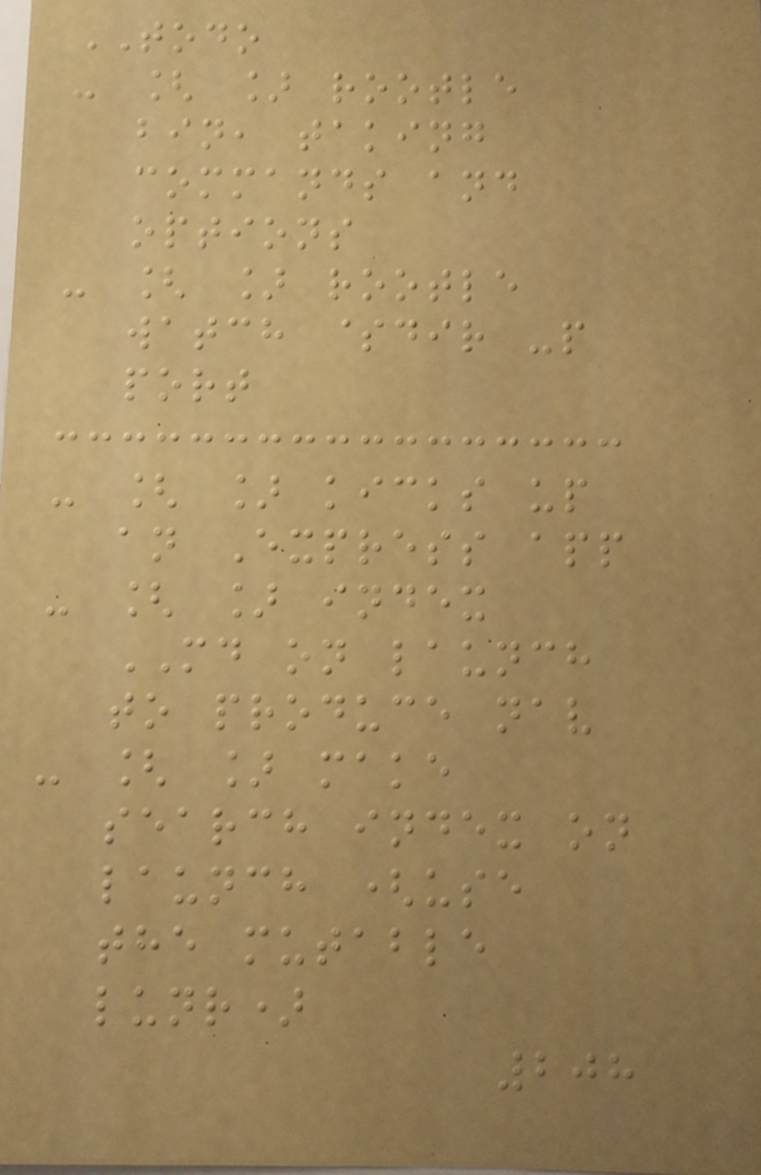TODO
- [ ] rootle
bin, taking
commands and
options
- [ ] rootle
watch $dir -p
port
- [ ] kicks up
an Express app
- [ ] index
MD on launch
to produce nav
- [ ] make
search index on
launch (use
the mutable
lunr)
208
